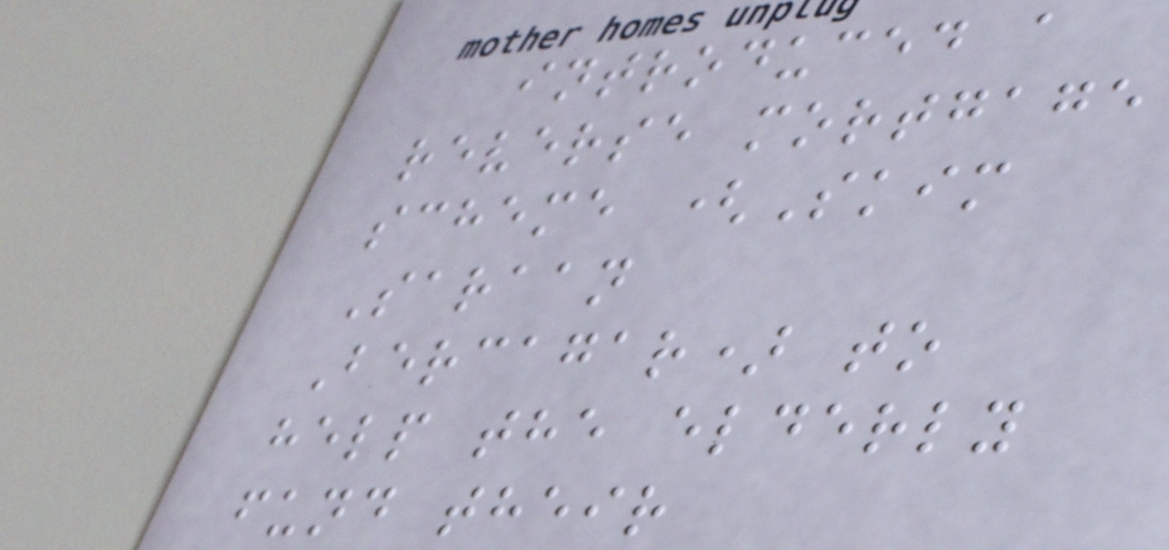introduced a
reverse mortgage
scheme (Skim
Saraan
Bercagar) to
help the elderly
fund their
